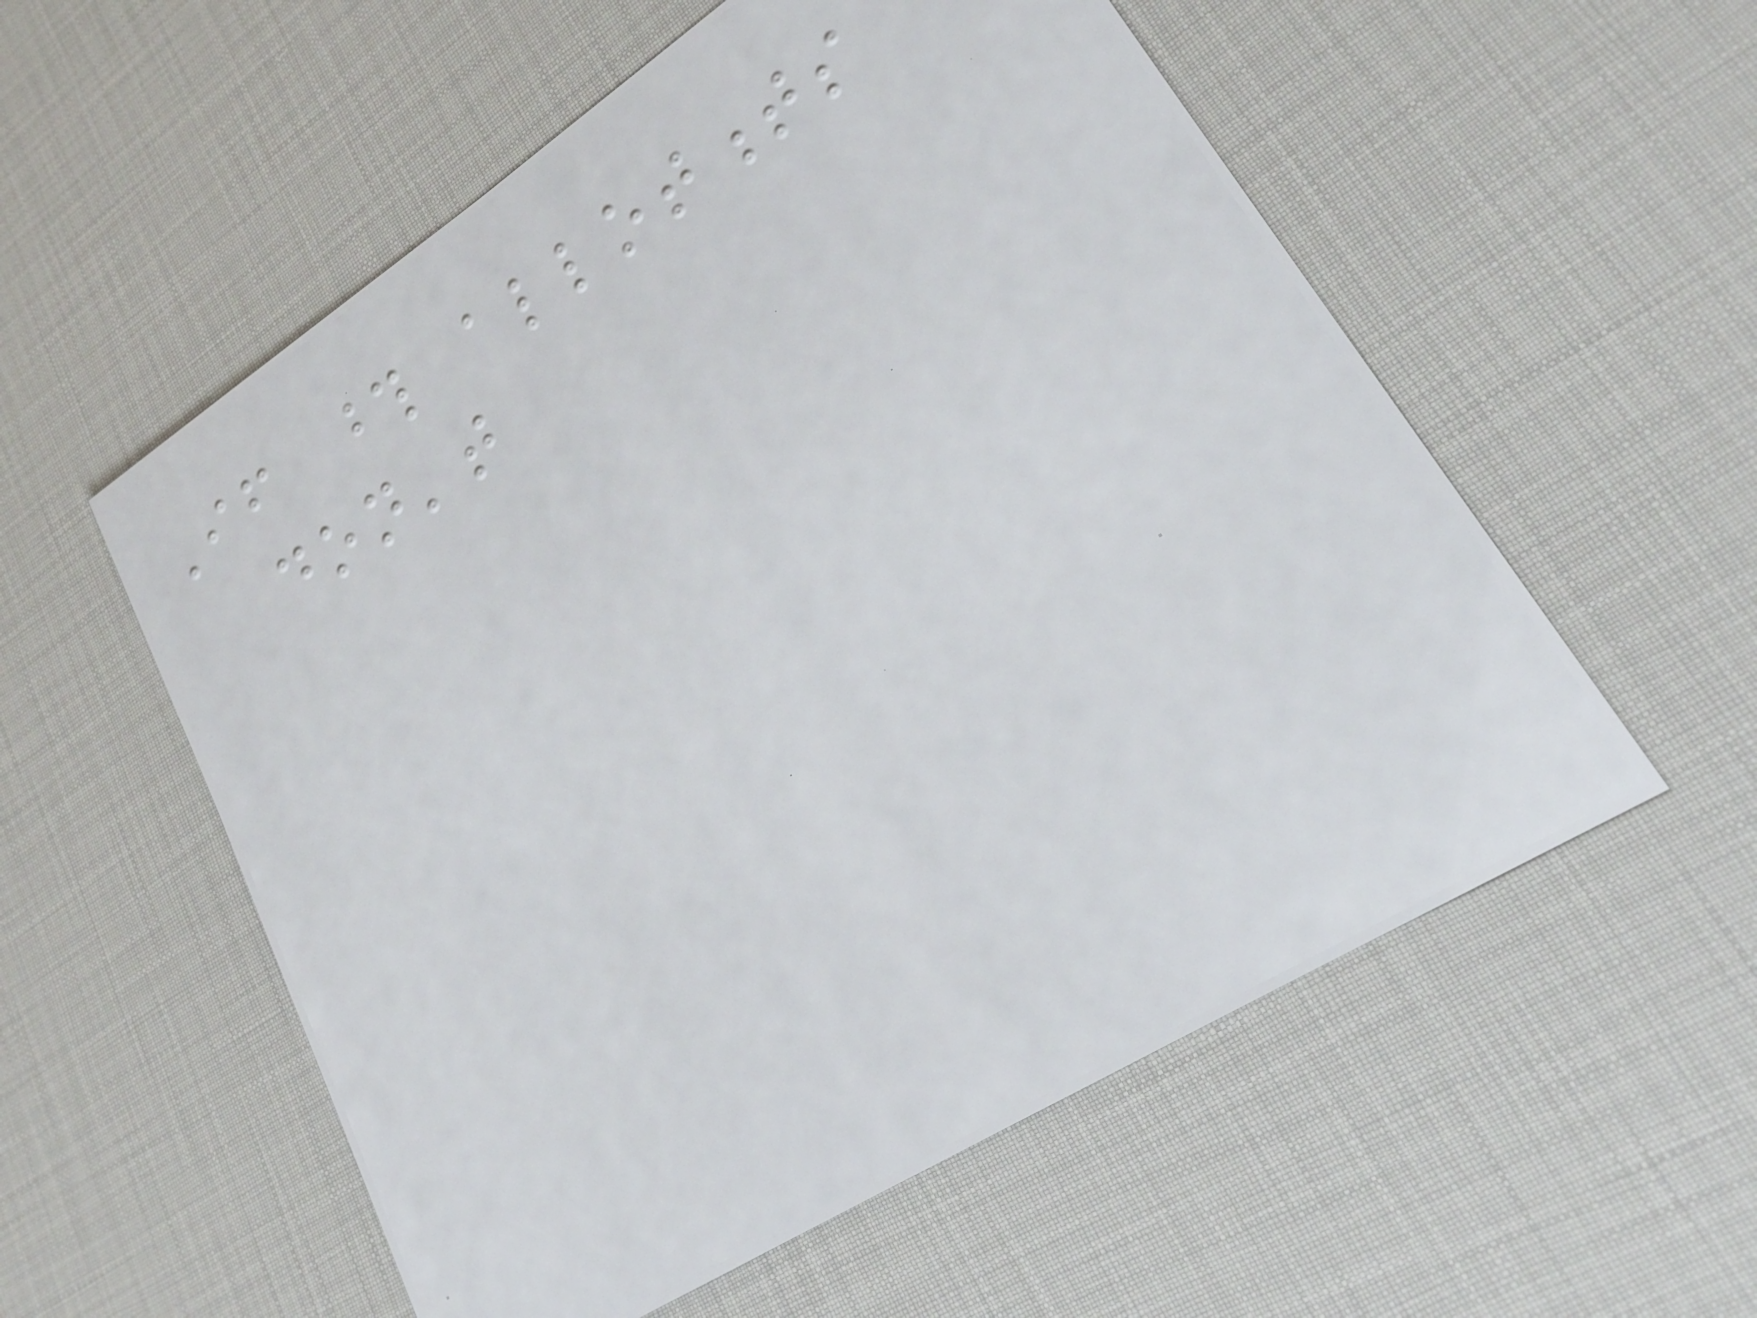If those allotments
don't
